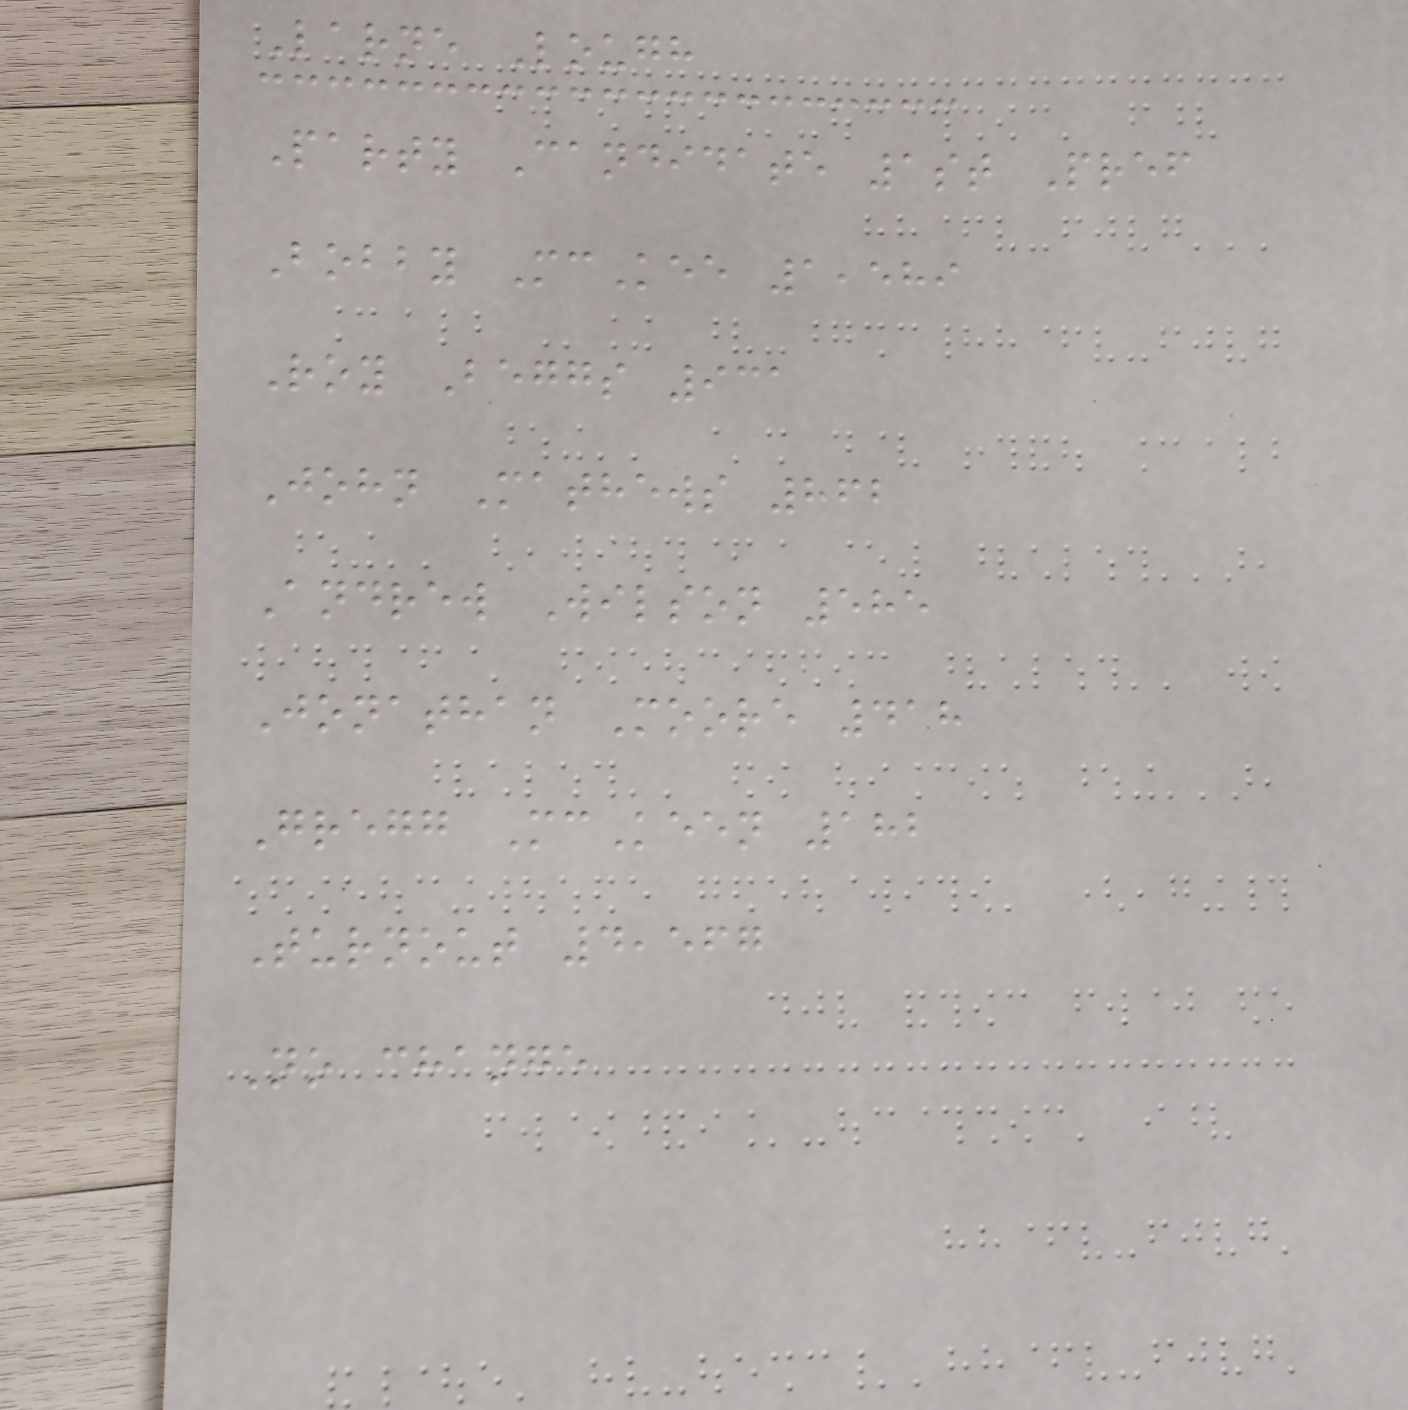Larne Lough
Party Candidate 1st Pref
Bobby McKee 1,589
Roy Beggs 931
John Mathews 862
Andrew Wilson 585
Jonathan Moore 418
Gregg McKeen 182
Turnout 4,567
No change
